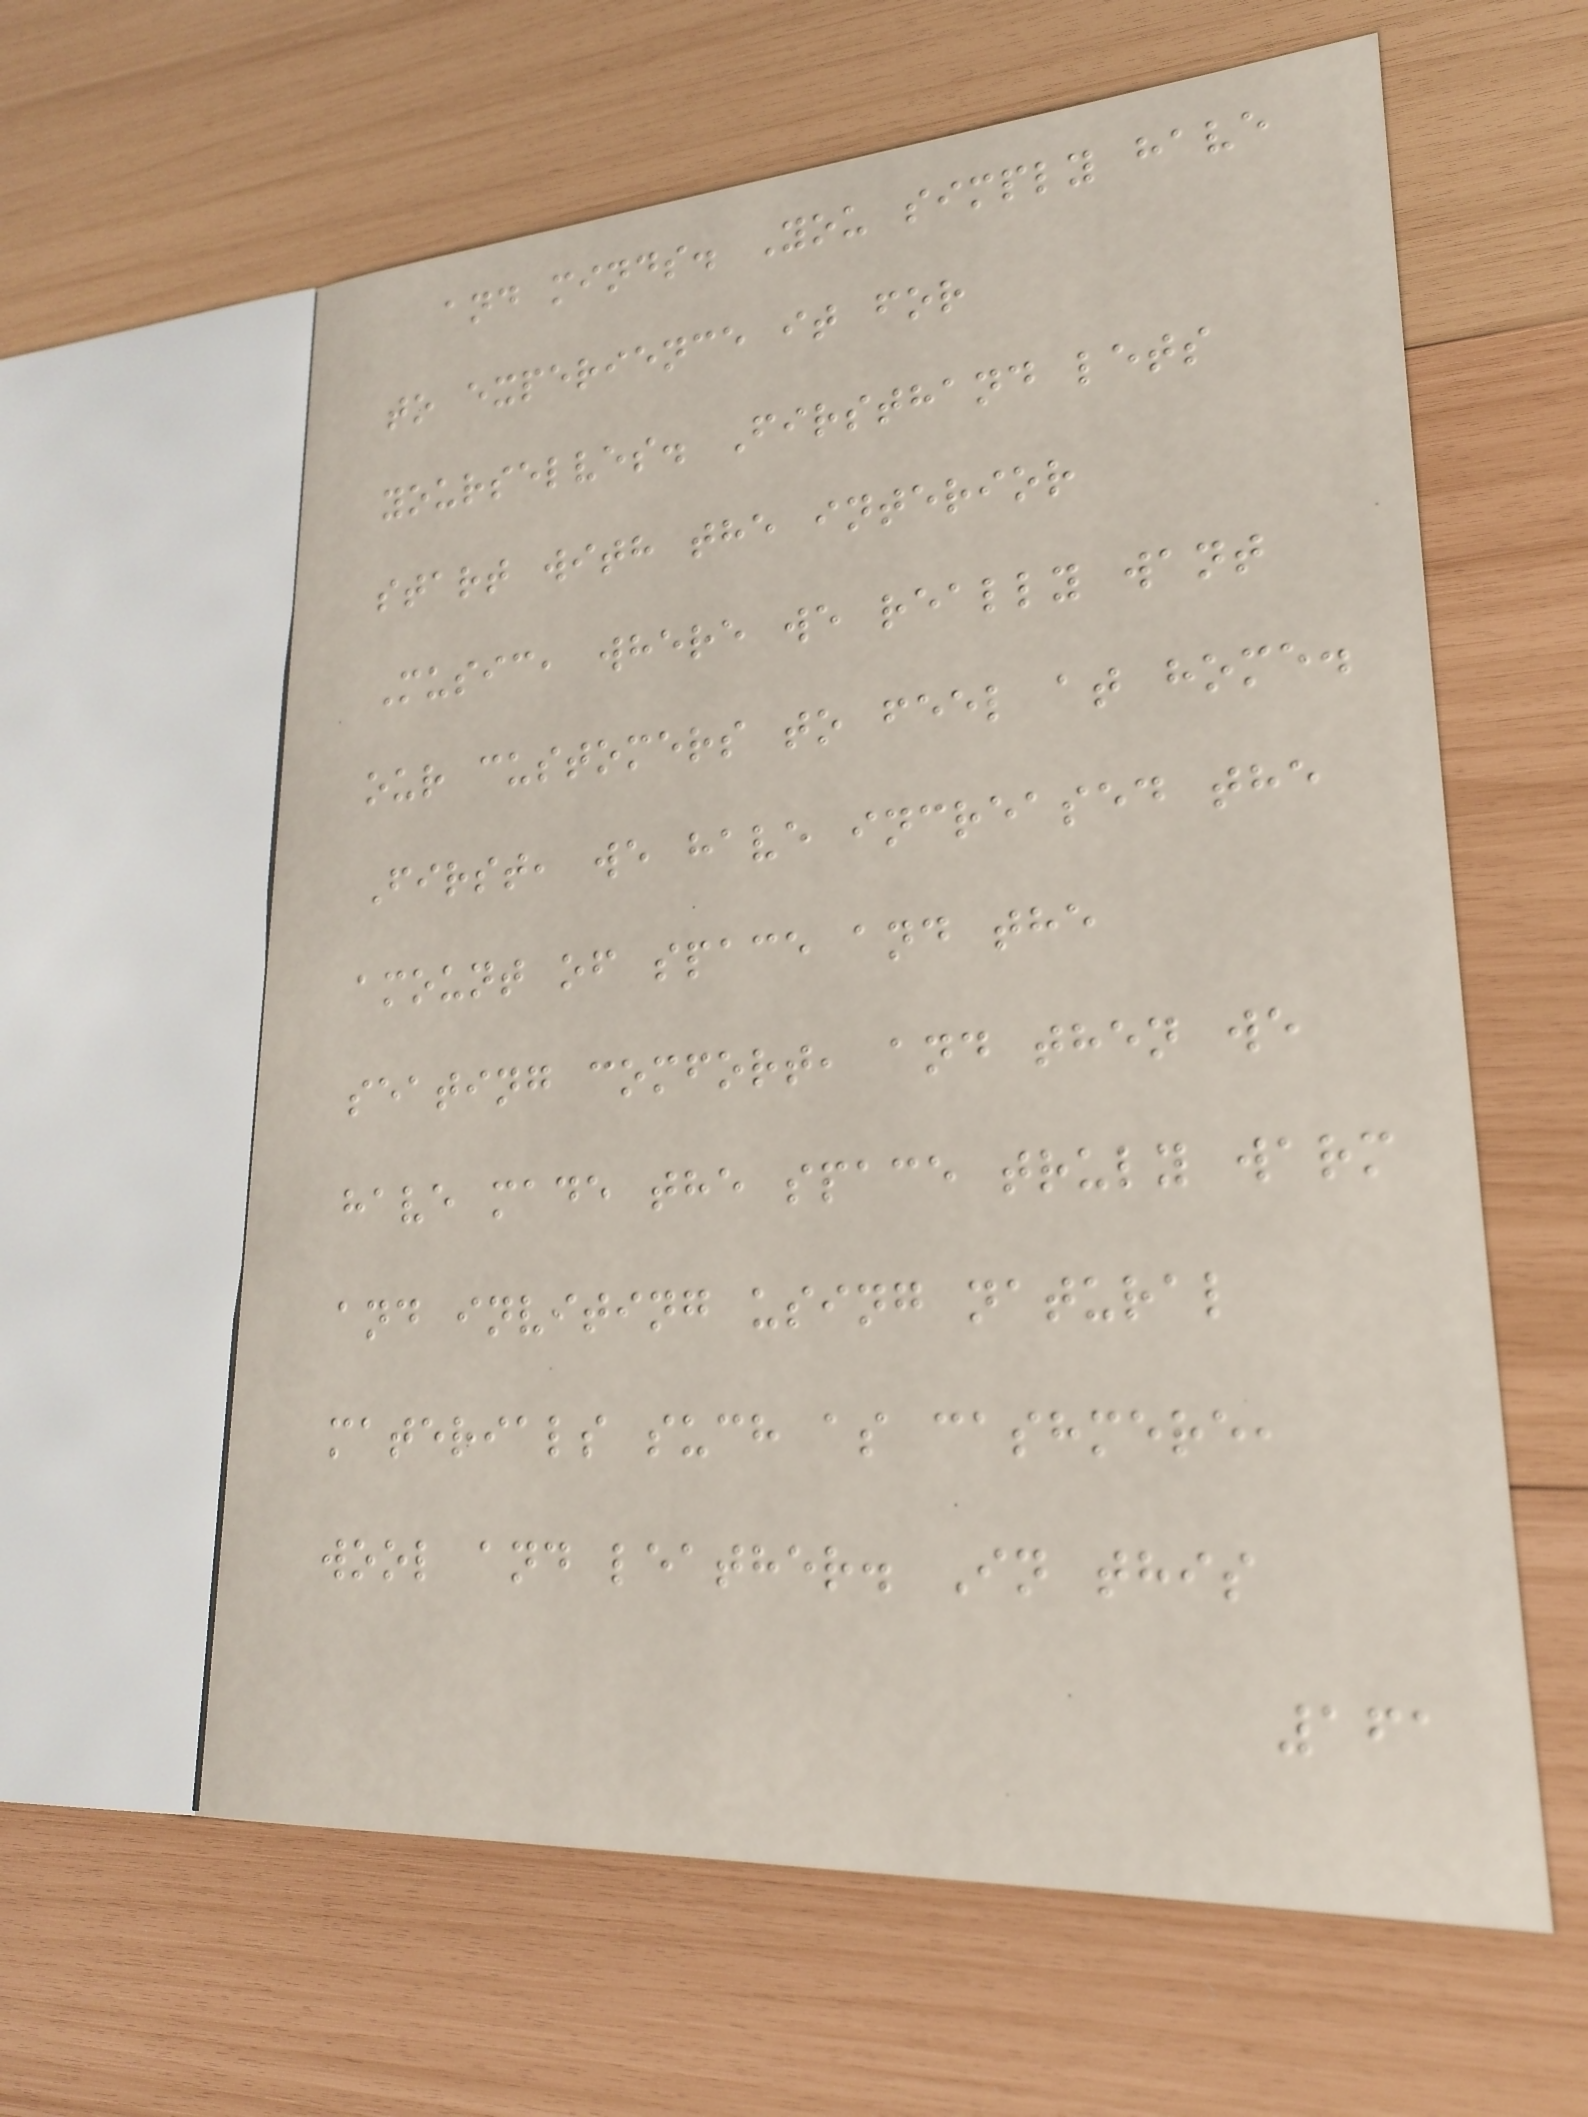and minds. You simply have
to experience it for
yourselves. Firsthand lets
start with the interior
Music, where we really want
our customers to feel at home.
First, we have increased the
amount of space and the
seating comfort, and then we
have made the space truly warm
and inviting using natural
materials such as cashmere,
wool and leather. In this
161
